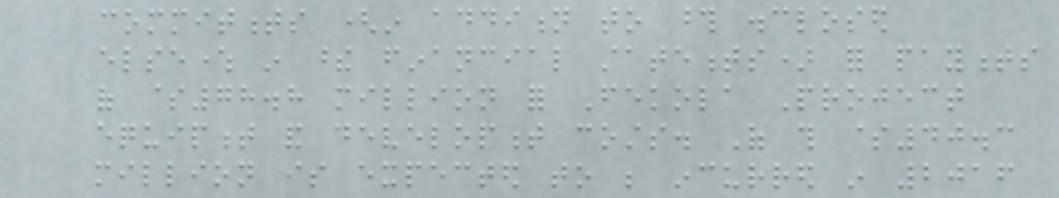commitments (in addition to those disclosed
elsewhere in these financial statements) for payments
of $78.8 million for Fekola Project
equipment and development costs. Of this $40.3
million is expected to be incurred in 2016
